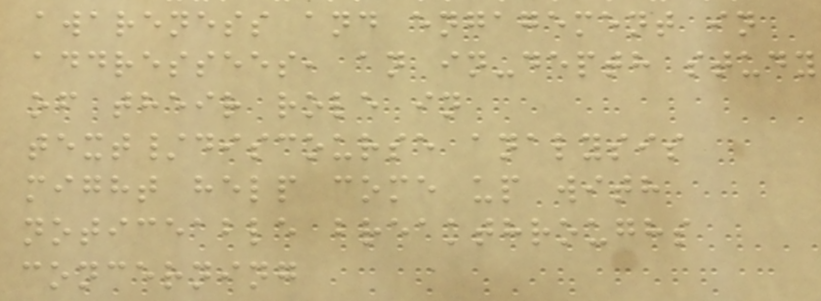awareness and engagement in
addressees, an in-depth study
of their role in
text/discourse analysis
might help come up with
noticeable breakthroughs
concerning
